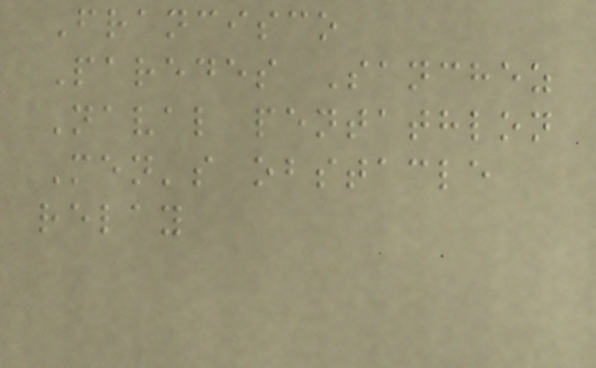Francisco
Paredes Sanchez
Naval pentathlon
Men's obstacle
relay
